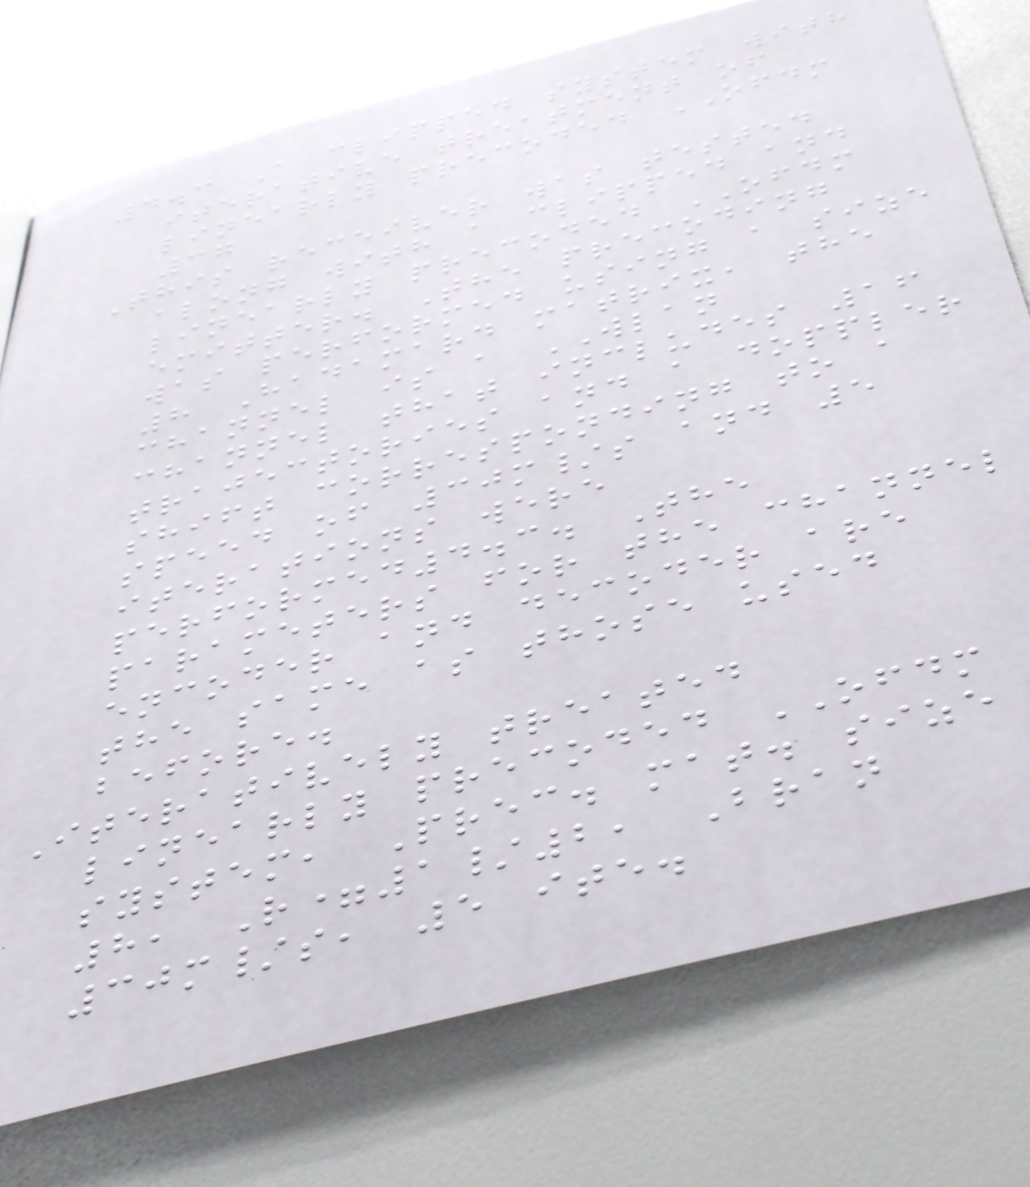4.3 A clipped system with
iterative treatment of
linearly precoded OFDM
37
This receiver was tested
along with a clipped and
linearly precoded OFDM
emitter. The precoding
was performed using a size
8 Hadamard matrix, the
channel is a WLAN
channel that includes 16
trajectories and a doppler
shift corresponding to a
speed of 30m/s and 5
iterations were
performed4.3. The
parameters for the channel
encoder and decoder are
the same as those used
before.
Iteratively treated
linearly precoded OFDM
system, Prec. mat. size
8, R=1/2, Bran
30m/s, 5 ite.
